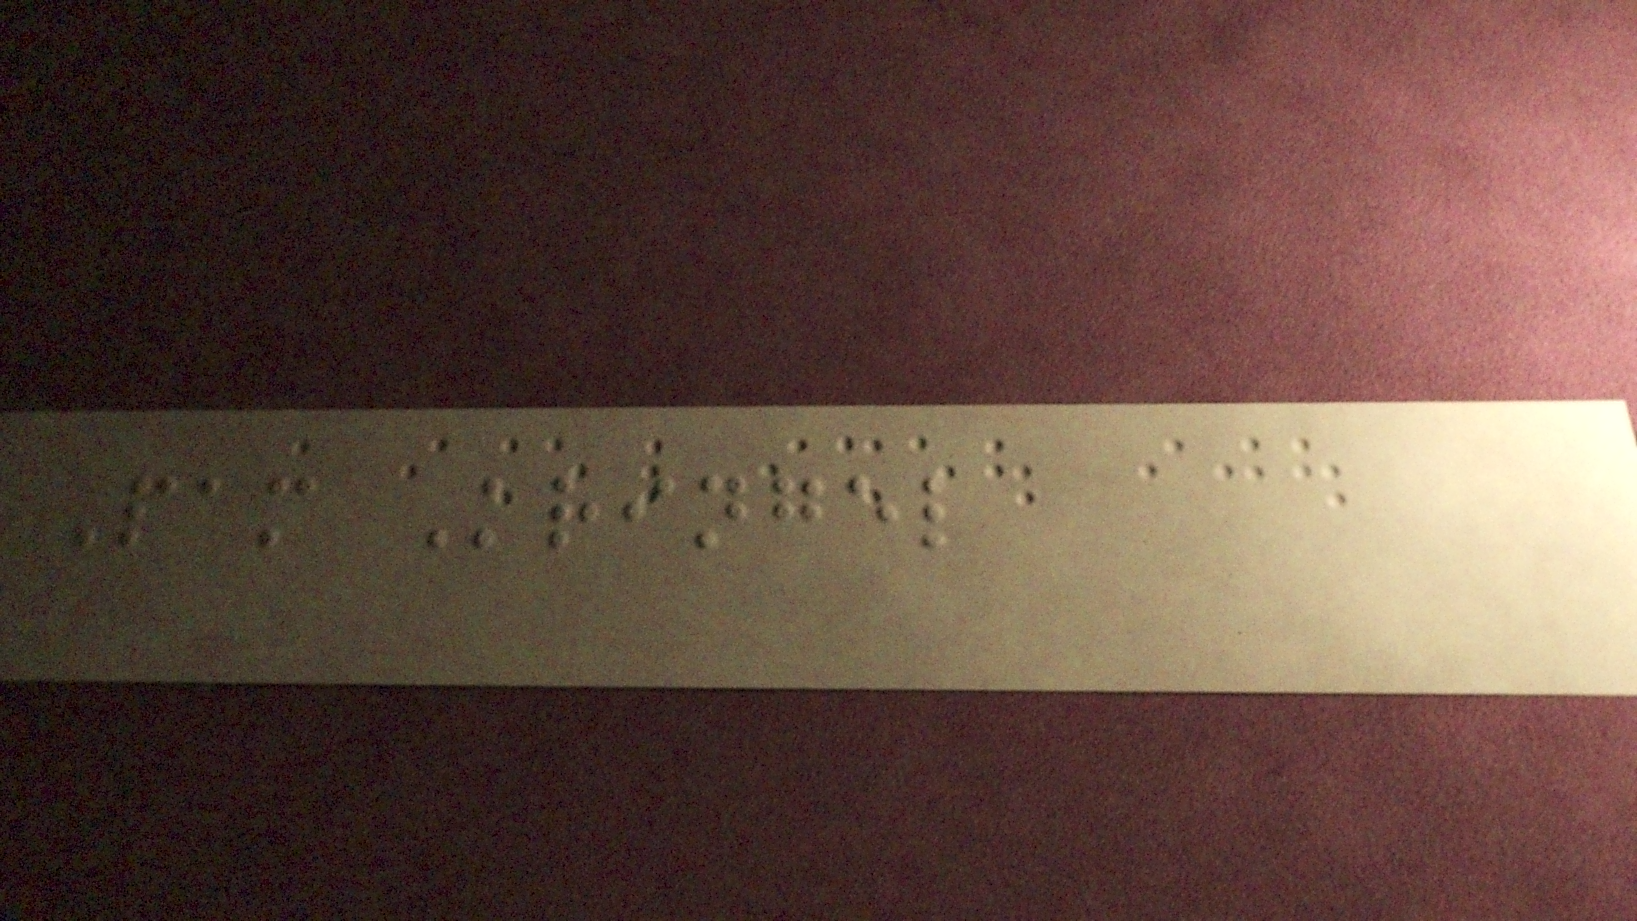Pam Kringel
